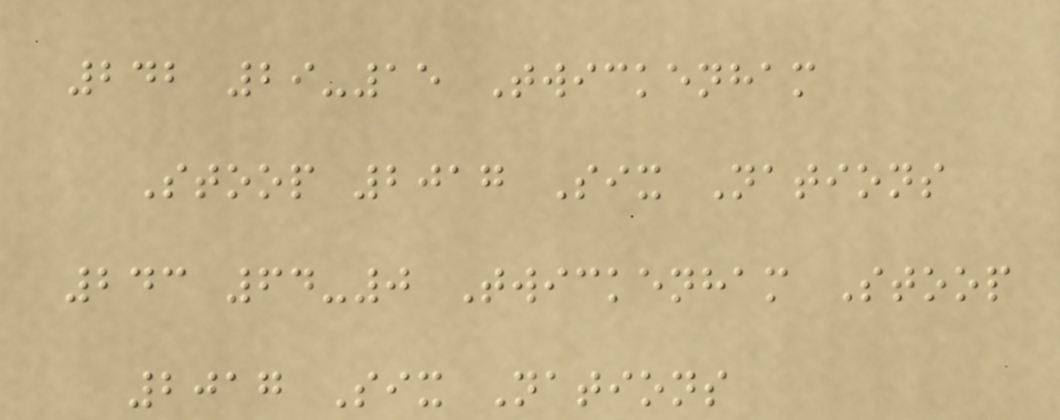242 29-15 Twickenham
Stoop 2017 Six Nations
243 64-0 Twickenham Stoop
2017 Six Nations
